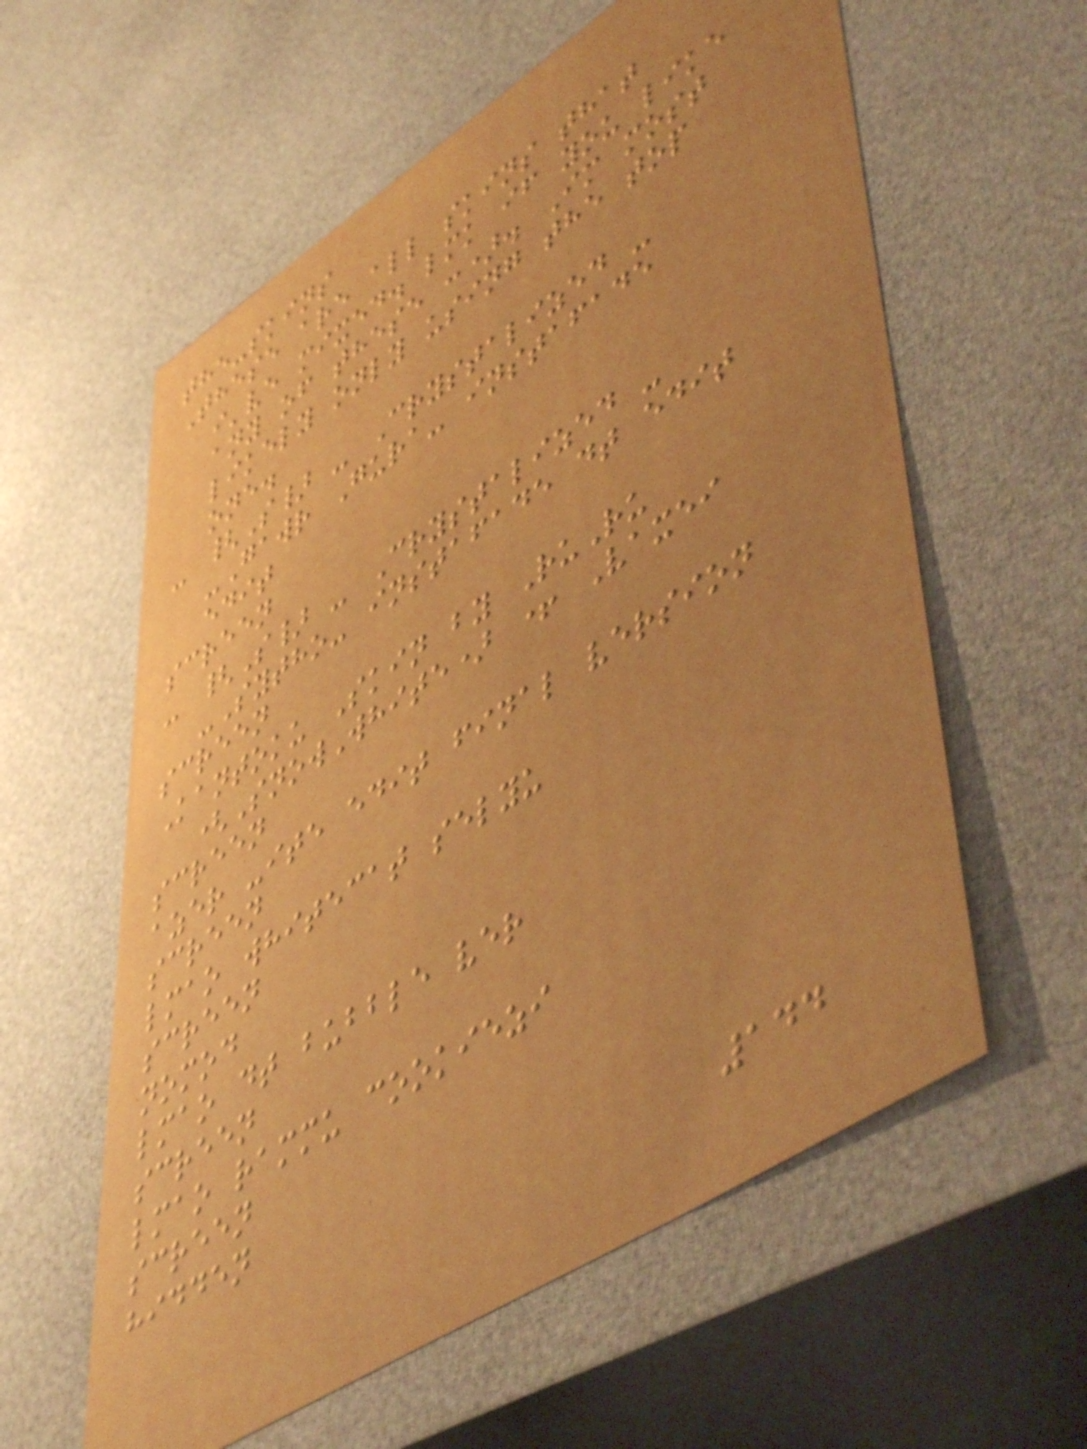the-skins
These are all skins that
i've mixed. lmk if you like
any of these :). Im most
likely only using the top
one.
- {S} - Crystalized -
-Gawr Gura- instafade
edit
screen
- {S} - Crystalized -
-Sytho- instafade dt edit
screen
Kantoku Skin by RuRu
(SnowWhite) + Vaxei
screen
azer -ite edit final version
screen
lmao whitecat selyu
screen
nomod
lmao dt bubble ver
screen
lmao rammu cookiezi
screen
hidden
144
